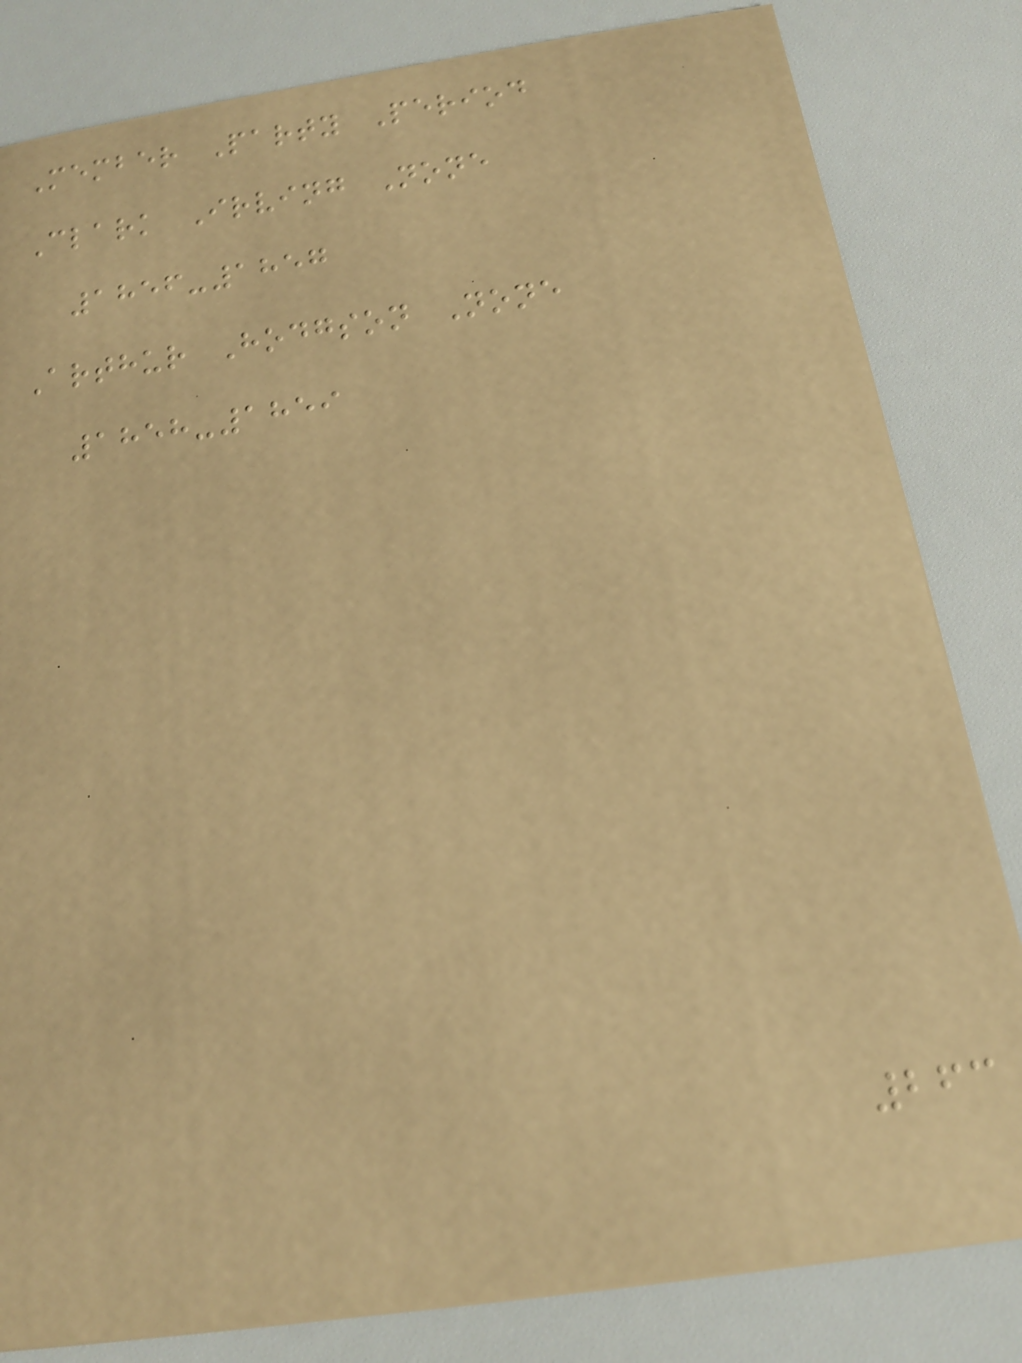Member Party Period
Clark Irving None
1856-1857
Arthur Hodgson None
1858-1859
263
